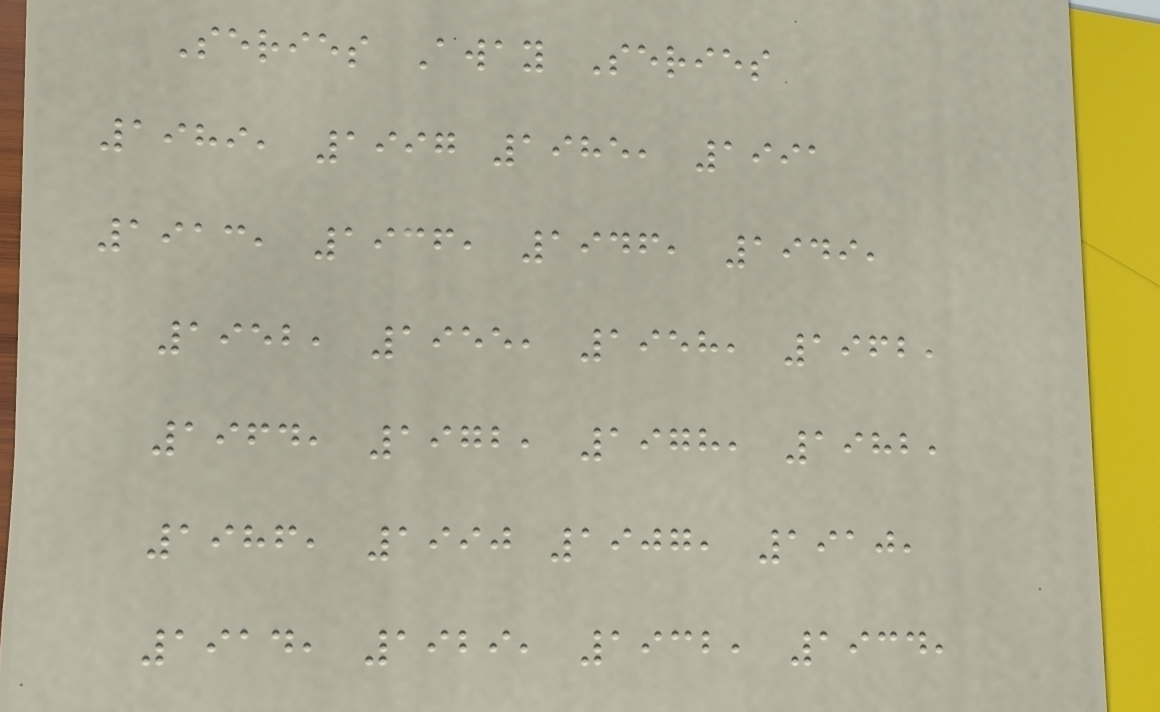Series Away Series
1989, 1997 1985, 1991
1913, 1936, 1946, 1949,
1952, 1955, 1958, 1962,
1964, 1972, 1978, 1982,
1986, 1990 1907, 1910,
1914, 1929, 1932, 1934,
